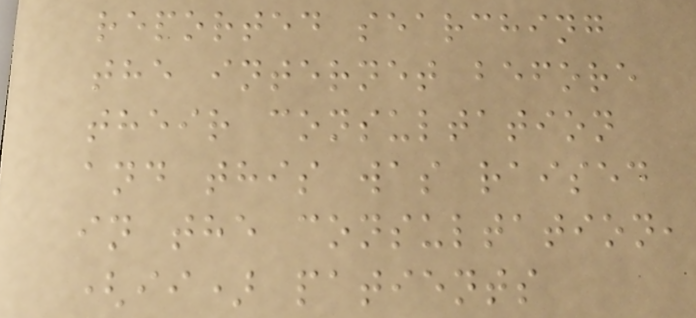reported searching
the internet before
their consultation
and this was raised
in the consultation,
(ii) patients
